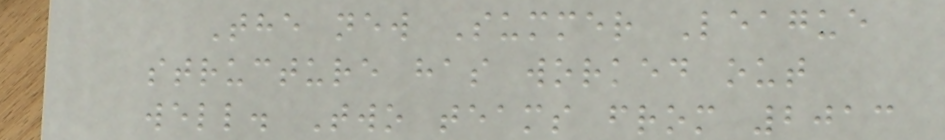The new Summer League
structure has worked out
well. Two teams from 2013
